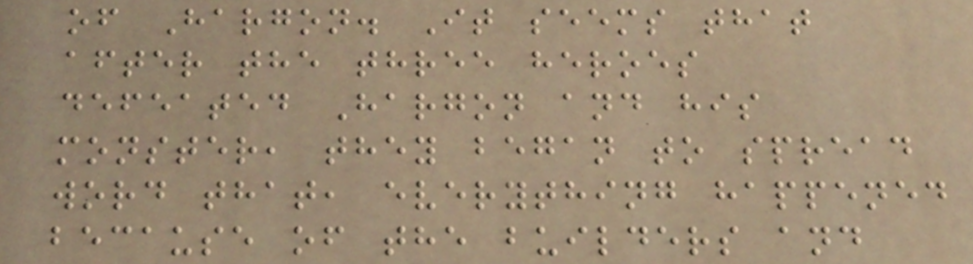of Hargon. It seems that
after the three heroes
defeated Hargon and his
monster, they began to spread
word that, everything happened
because of the builders and
